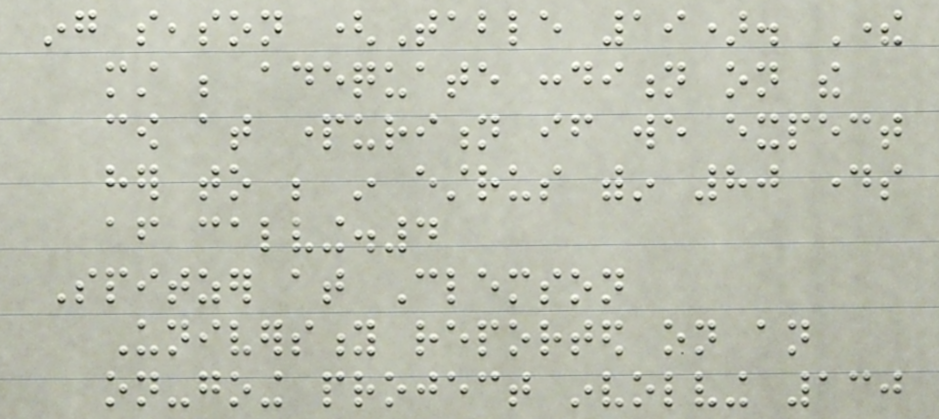ing season (Table 19). There
must be adequate condition on the
cow at parturition if we expect
her to be in estrus within 80 days
after calving.4
Spitzer at Clemson
University reported on an
on-going project involving 130
